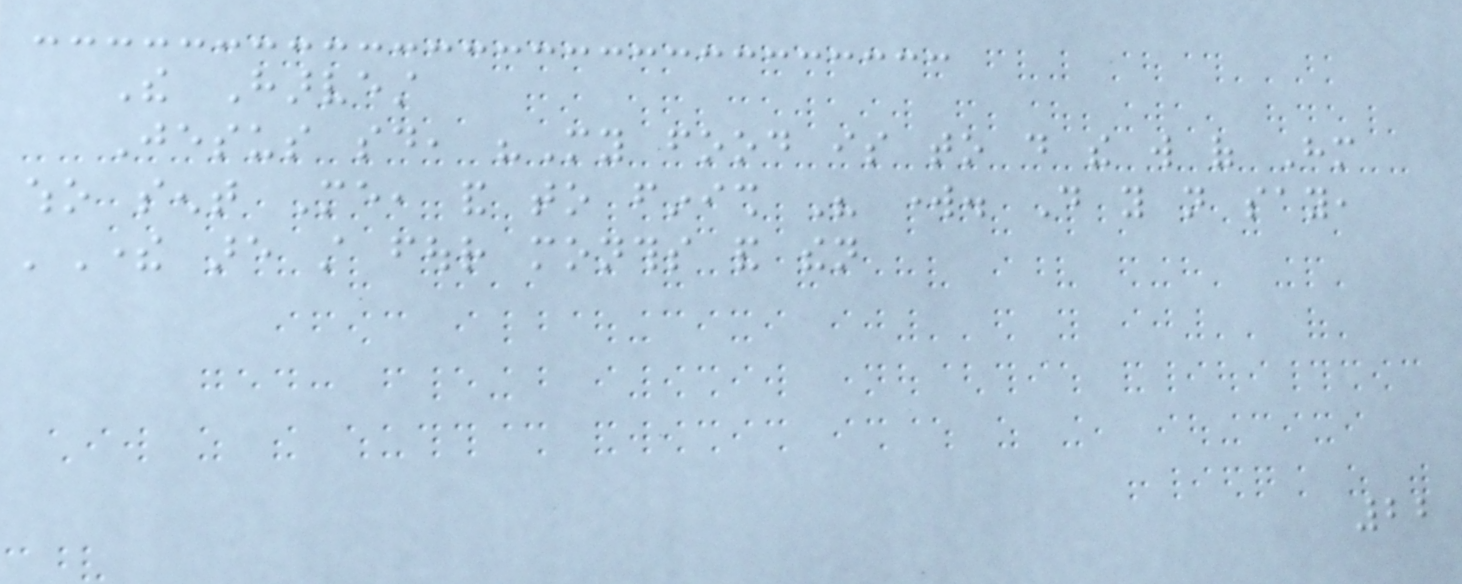The Harvest
Jesus said, "My food is to do the will of Him
who sent Me, and to finish His work. Do you not say,
'There are still four months and then
22
